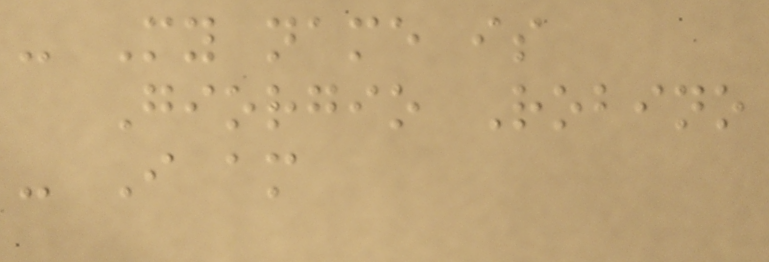- My name is
Giorgio Robino
- I am
